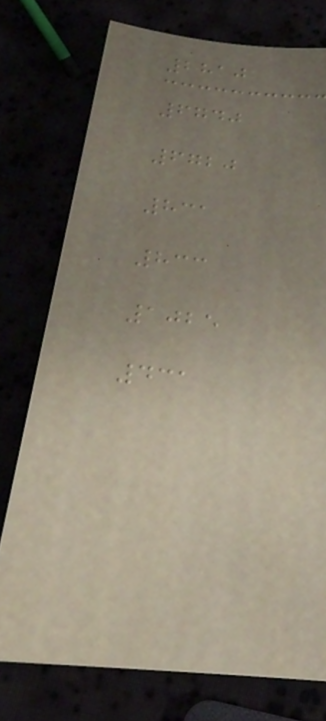2810
6740
6720
831
833
1025
431
